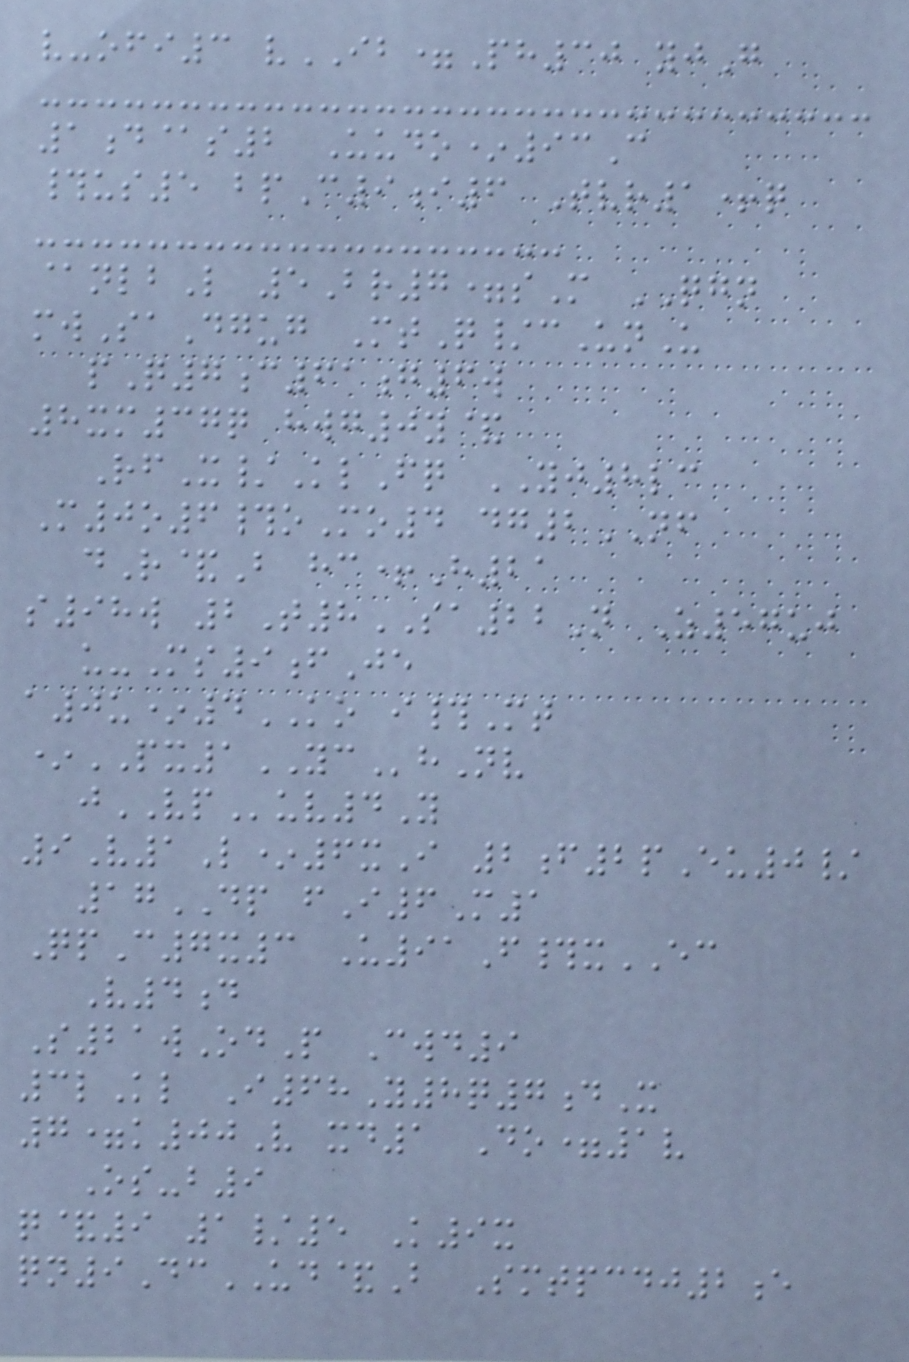v-ofi3 vIB=Ph30 yjG
1d@s2 Uudo*93C
#us5 bpC9i6 Tvr1+q
@nlbL 5Br7=sM QGN
mwSaDgug MtQ/cUnU
pQ7c61g6w
8xm37q hwg0y&
RfX/KlFq YJ8lc
M0o6#oMo4 dg2NF
dR&B hc+H21
s98w 2T8SA22N Z57uj
u-Ms9fJe
a0u*4KO i#Mt
*PX1YChNv
jVPuv4Y
9V1L*6xI 2f2pEu0/
17DP fI6M1
QpC7x3 U91F#xEC
V4d
S21wOdP Cwd9
3lKl I68Y8q7dX
7=k00V xd1 Do=1v
Os-b9
q&9 1/5 K9x
qn9DcUD&B Smtpcdj2e
